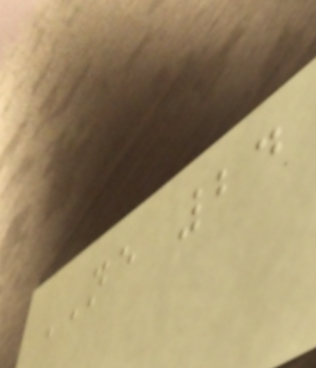NE 24
